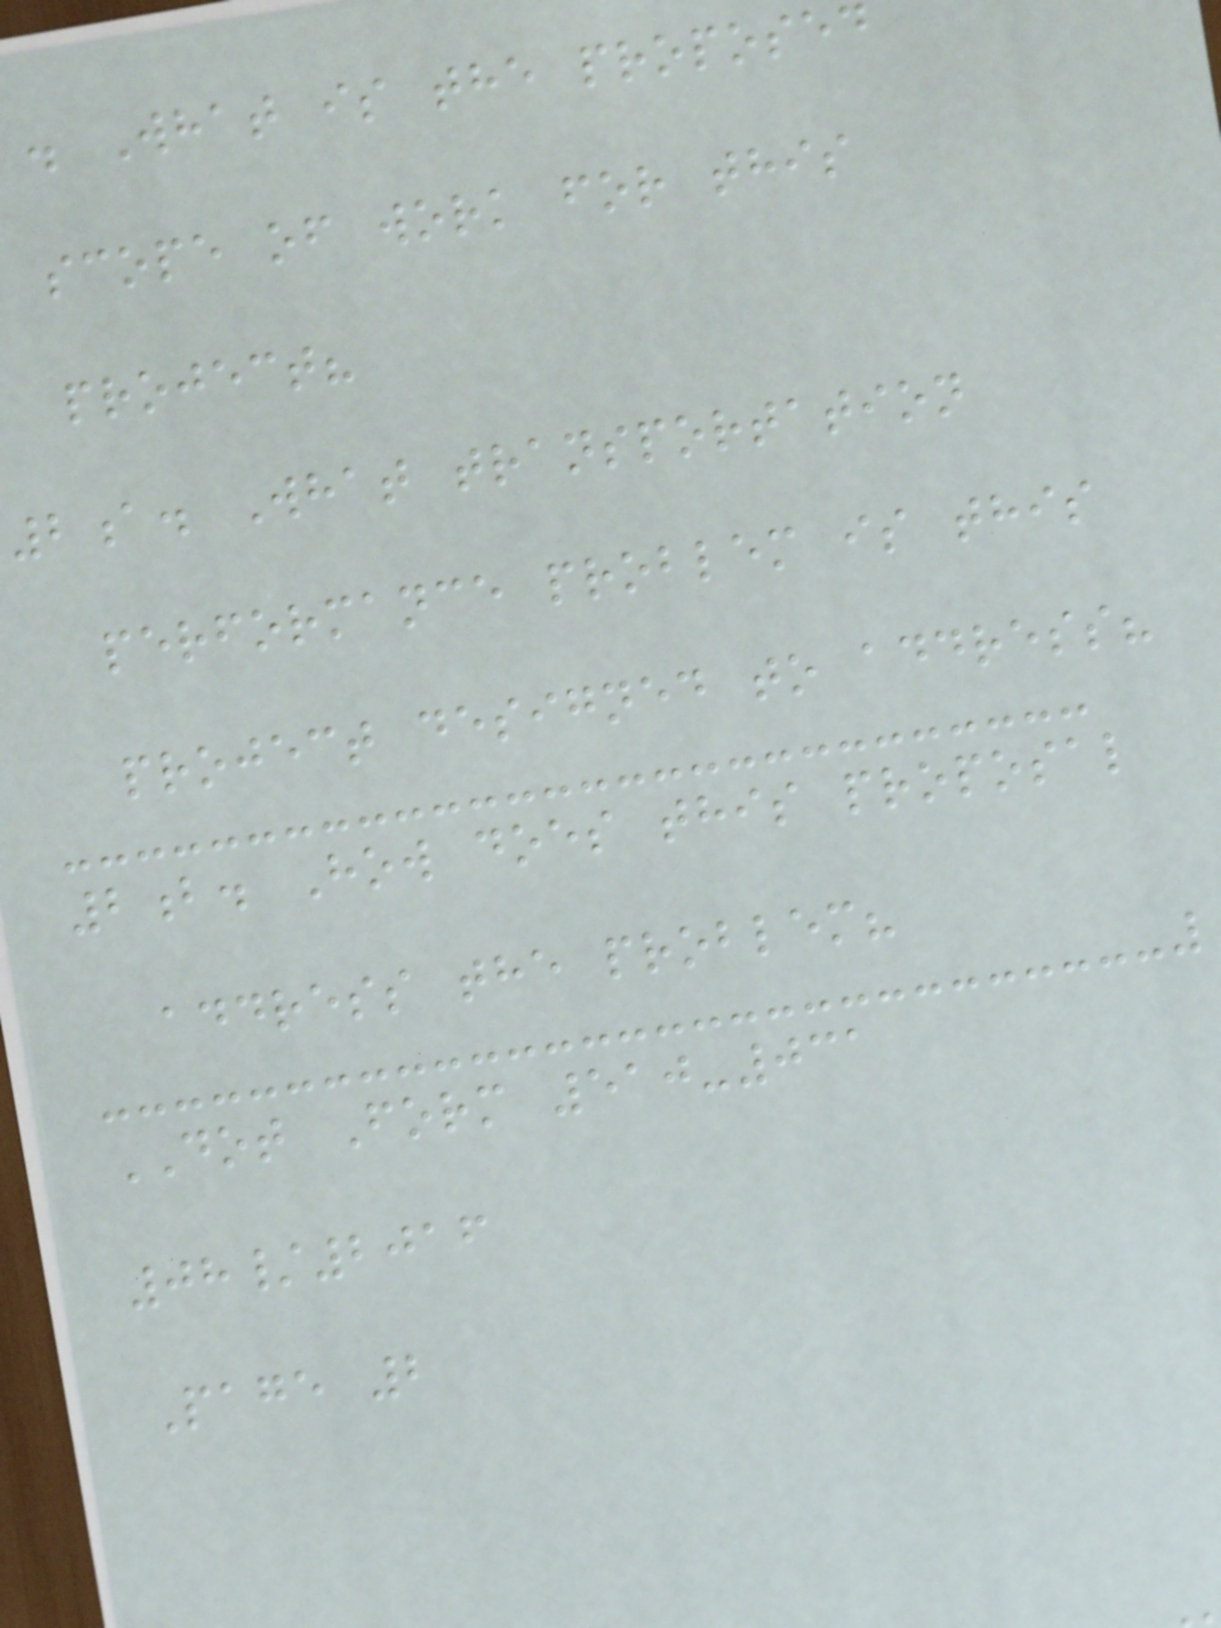. What is the proposed
scope of work for this
project?
2a. What transportation
performance problem is this
project designed to address?
2b. How does this proposal
address the problem?
DOT Form 510-031
08/2016
Page 2
